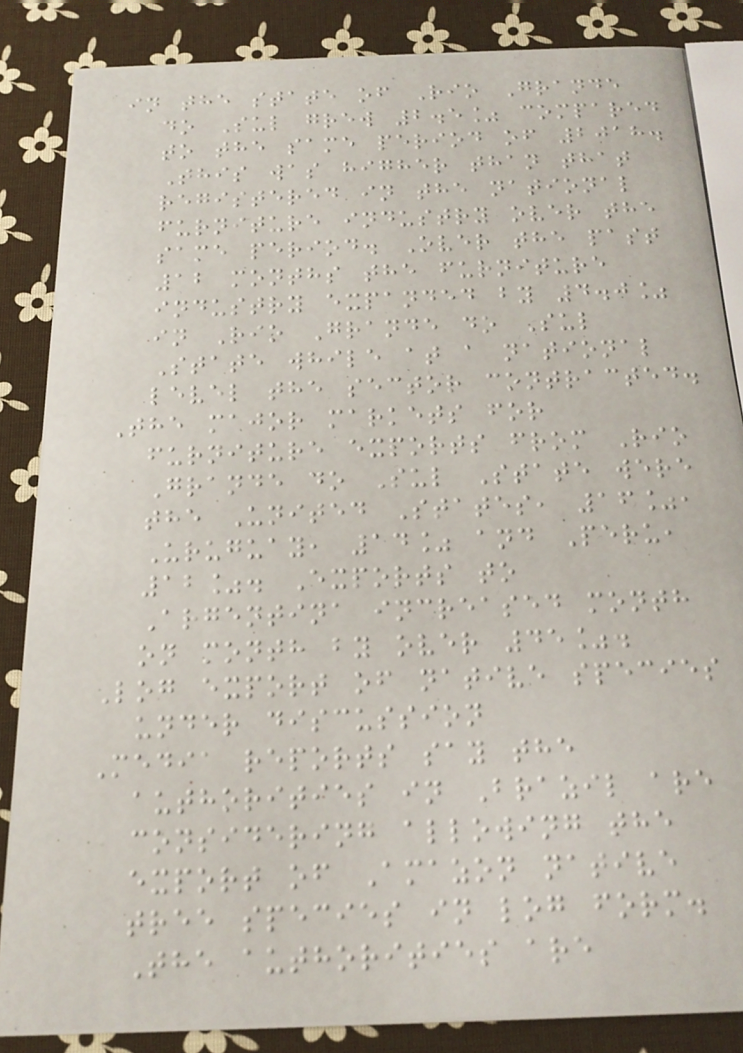in the state of Rio Grande
do Sul grew 2.5% compared
to the same period of 2018.
This was higher than that
registered in the national
furniture industry over the
same period. Over the past
12 months the furniture
industry expanded by 4.0%
in Rio Grande do Sul
State while at a national
level the sector contracted.
The major markets for
furniture exports from Rio
Grande do Sul State were
the United States, 16%,
Uruguay, 14% and Peru,
12%. Exports to
Argentina increased month
on month by over 45%.
Log export of native species
under discussion
Media reports say the
authorities in Brazil are
considering allowing the
export of Amazon native
tree species in log form.
The authorities are
